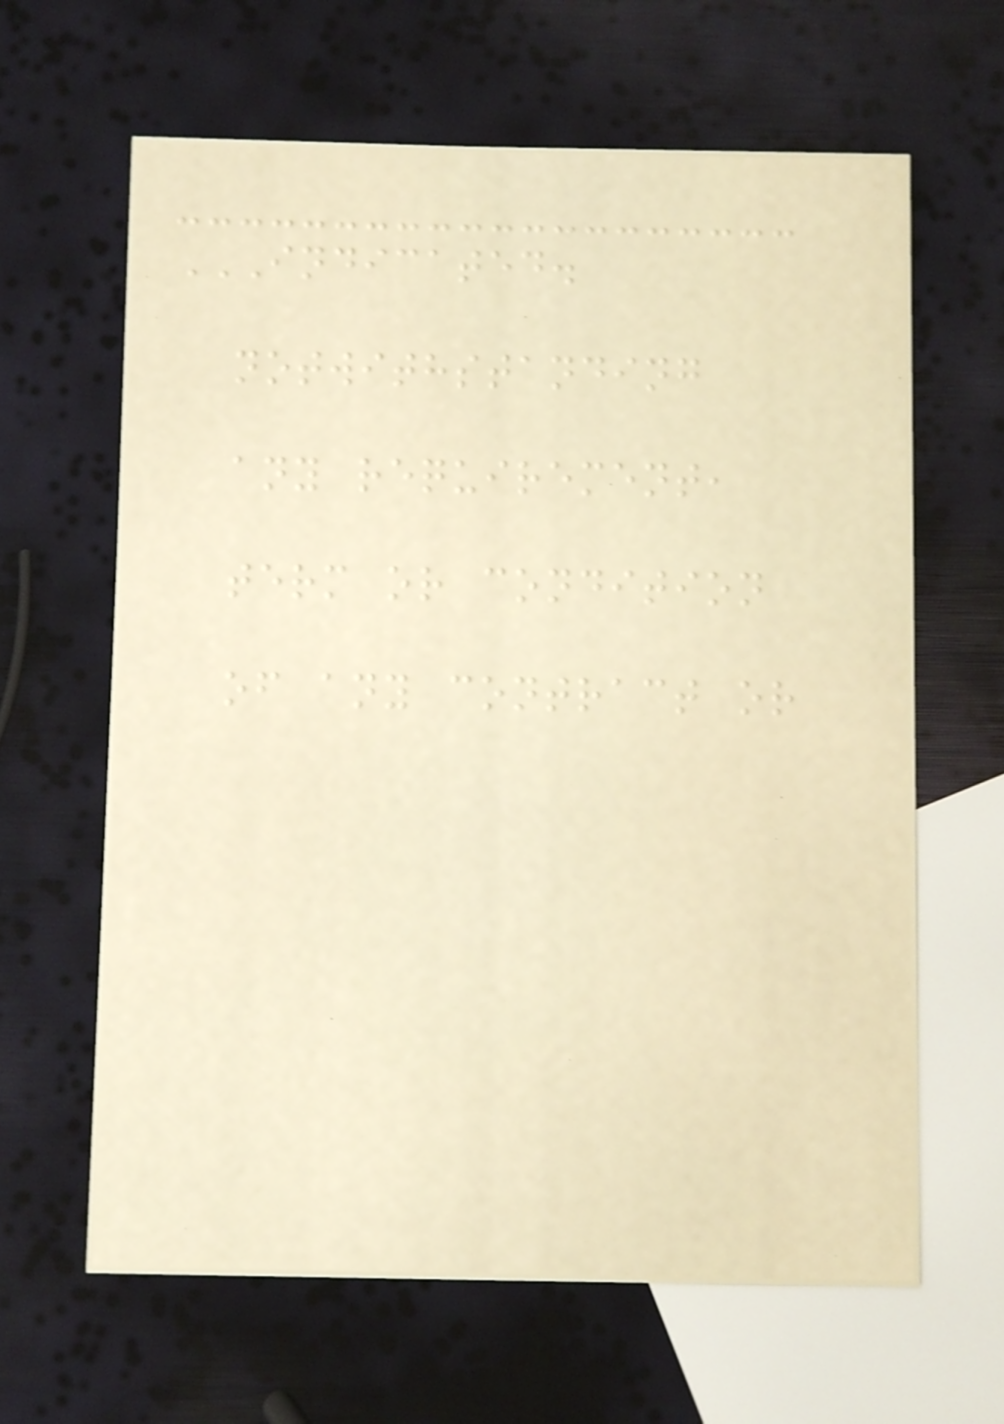INDICATED.
NOTWITHSTANDING
ANY REQUIREMENT,
TERM OR CONDITION
OF ANY CONTRACT OR
